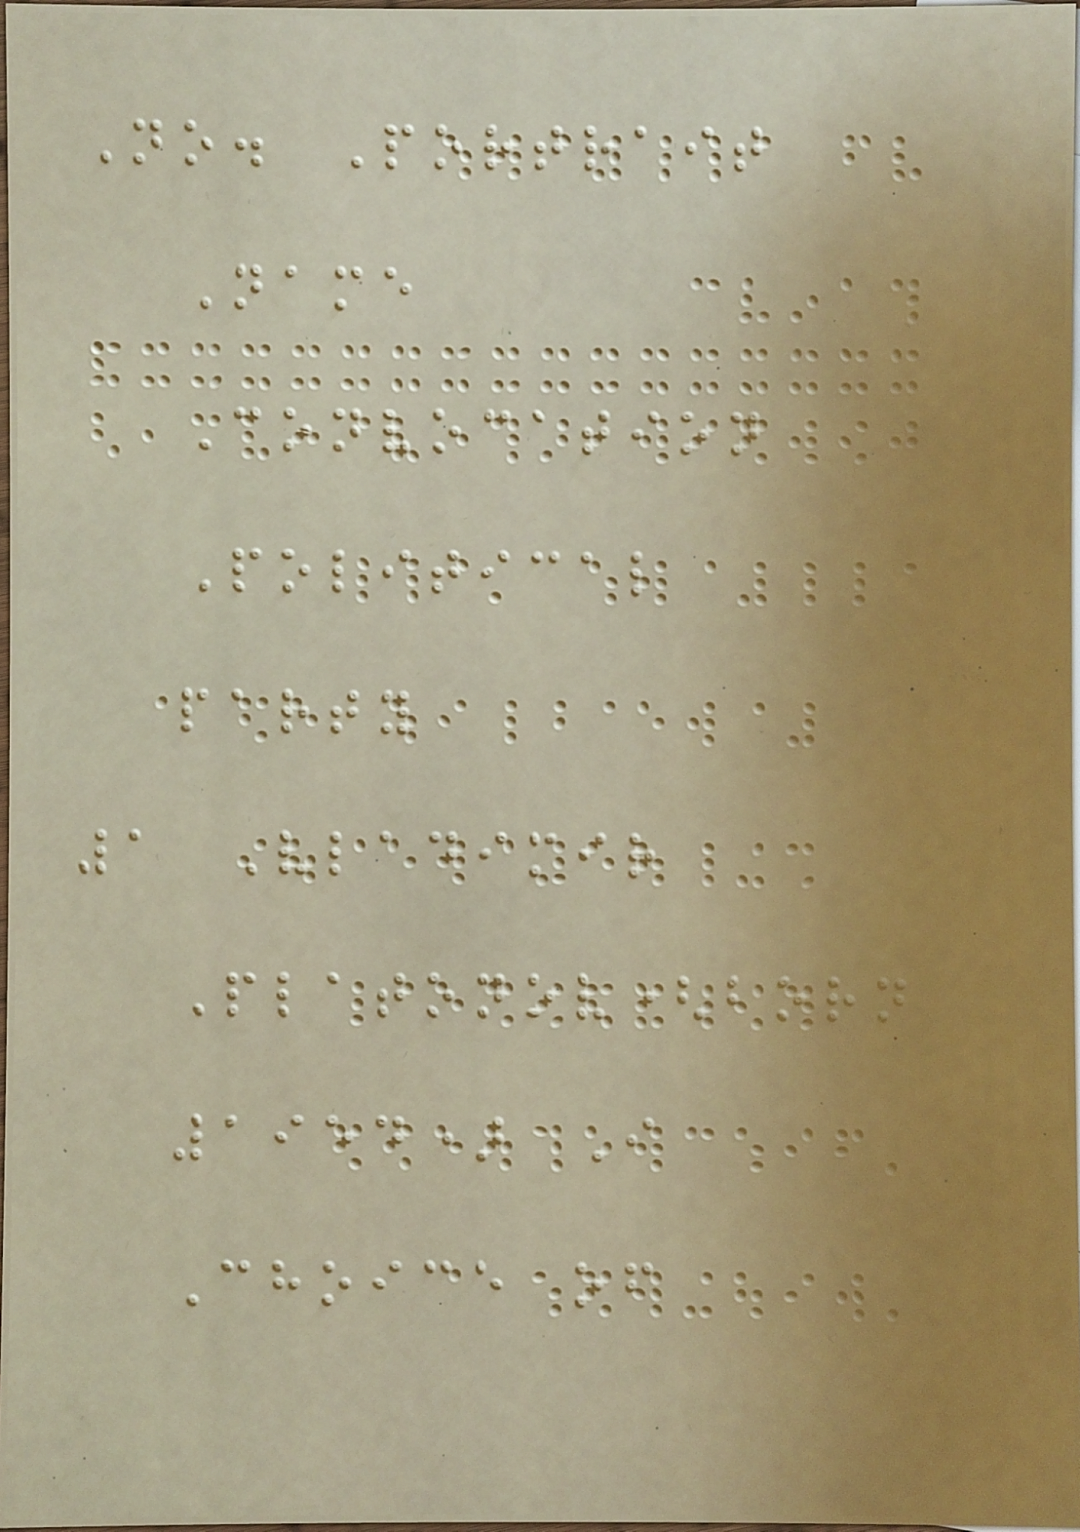No. Portrait
Name
Convocation
Political
party
1 Vladimir
Platonov(born
1954) I
Choice of
